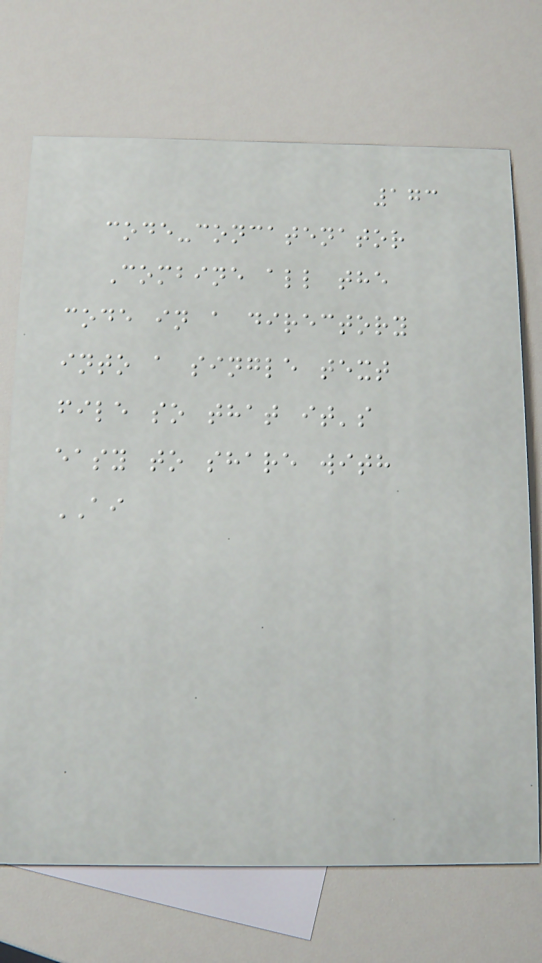173
code-concatenator
Combine all the
code in a directory
into a single text
file so that it's
easy to share with
AI
